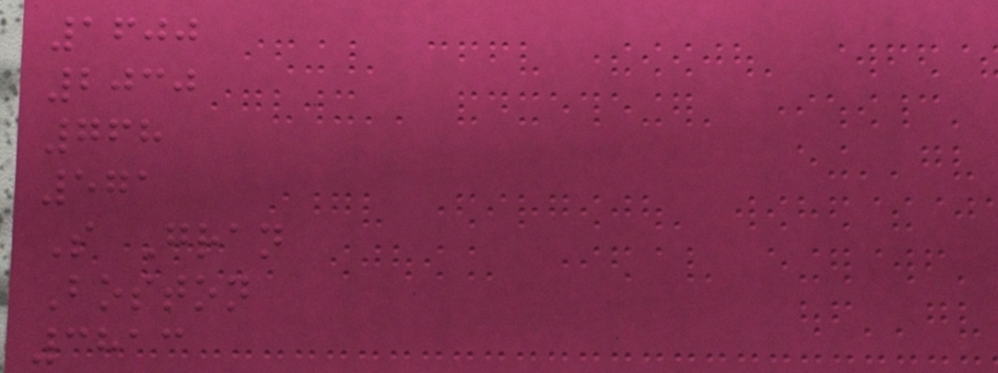1600
2030
768
571
S Gran
Boston
3813
